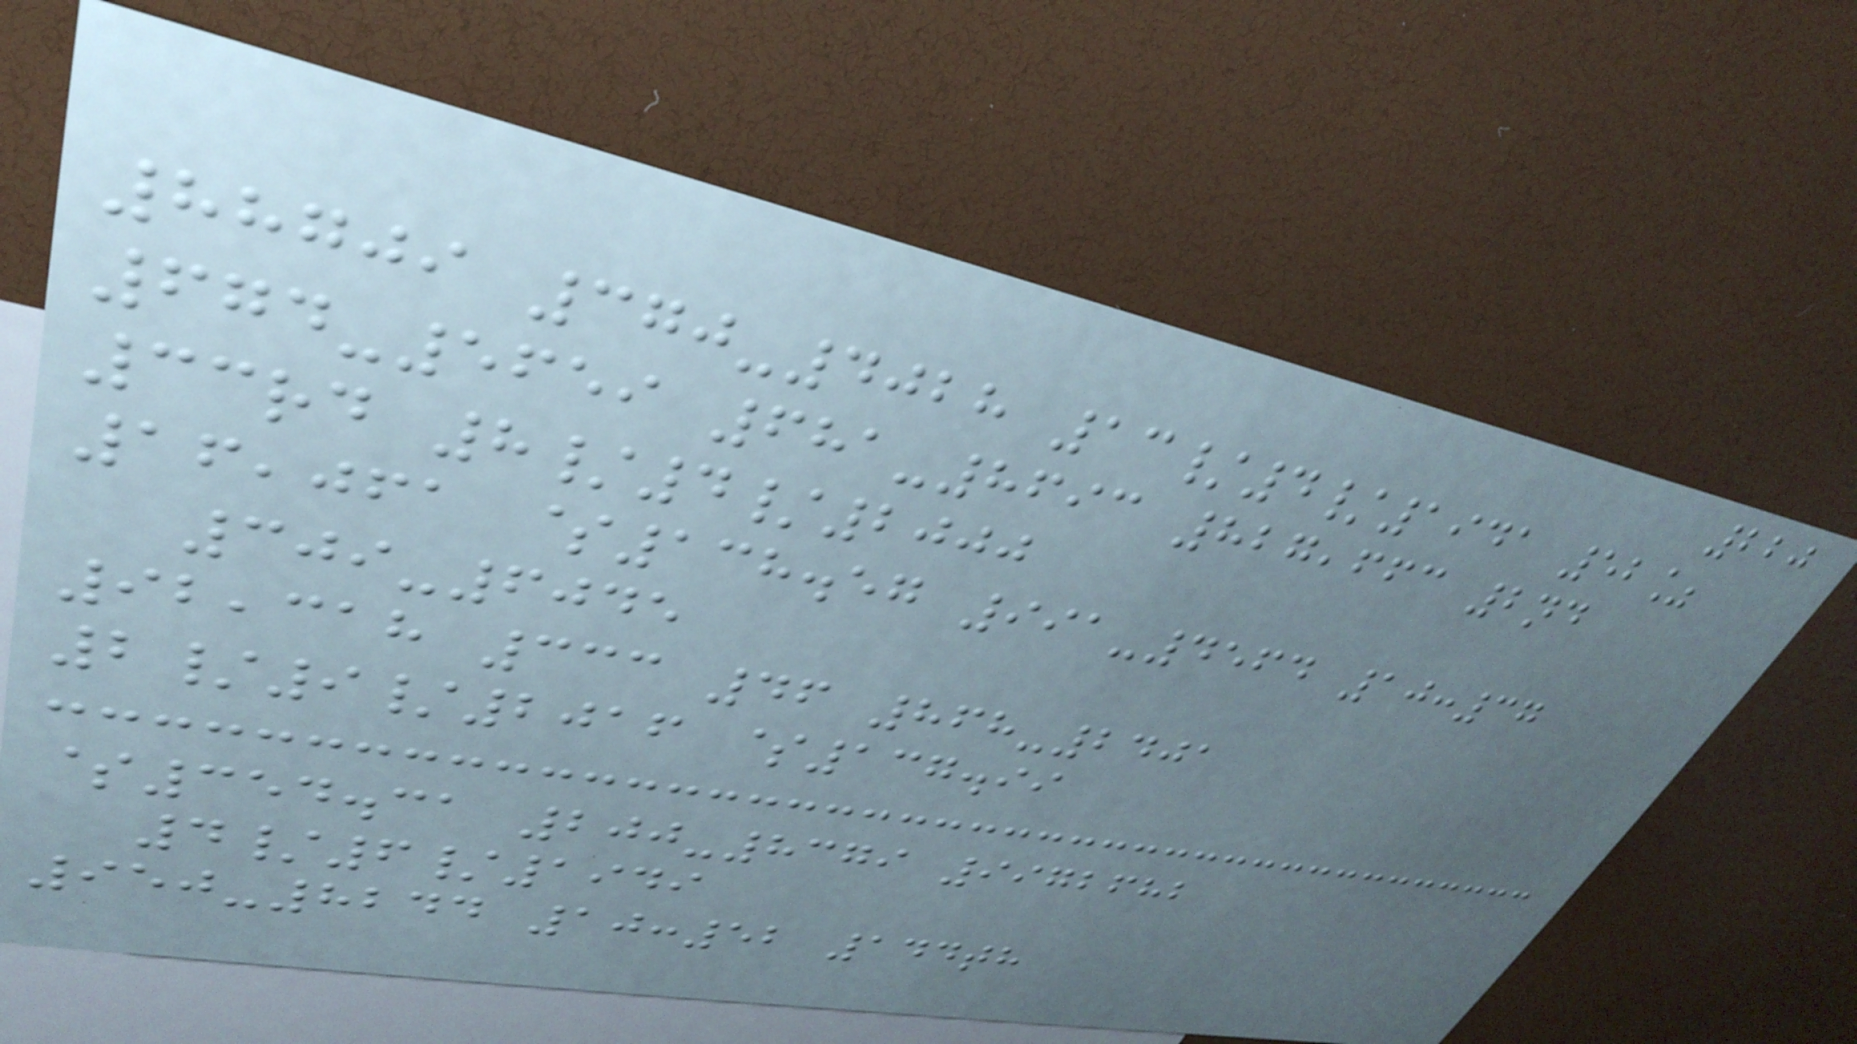220
88709 370-4028 13/4/1941 52%
674-5659 681-8693 827,663 2nd
33rd 8/4/2000
16,061 $138.57 991-4564 10:37
309-6045
92,318 333 46 868-2401
2/9/2016 $137.99
$354.31 200-8379 9972682
4/6/1949
950-8244 10:52 144th
